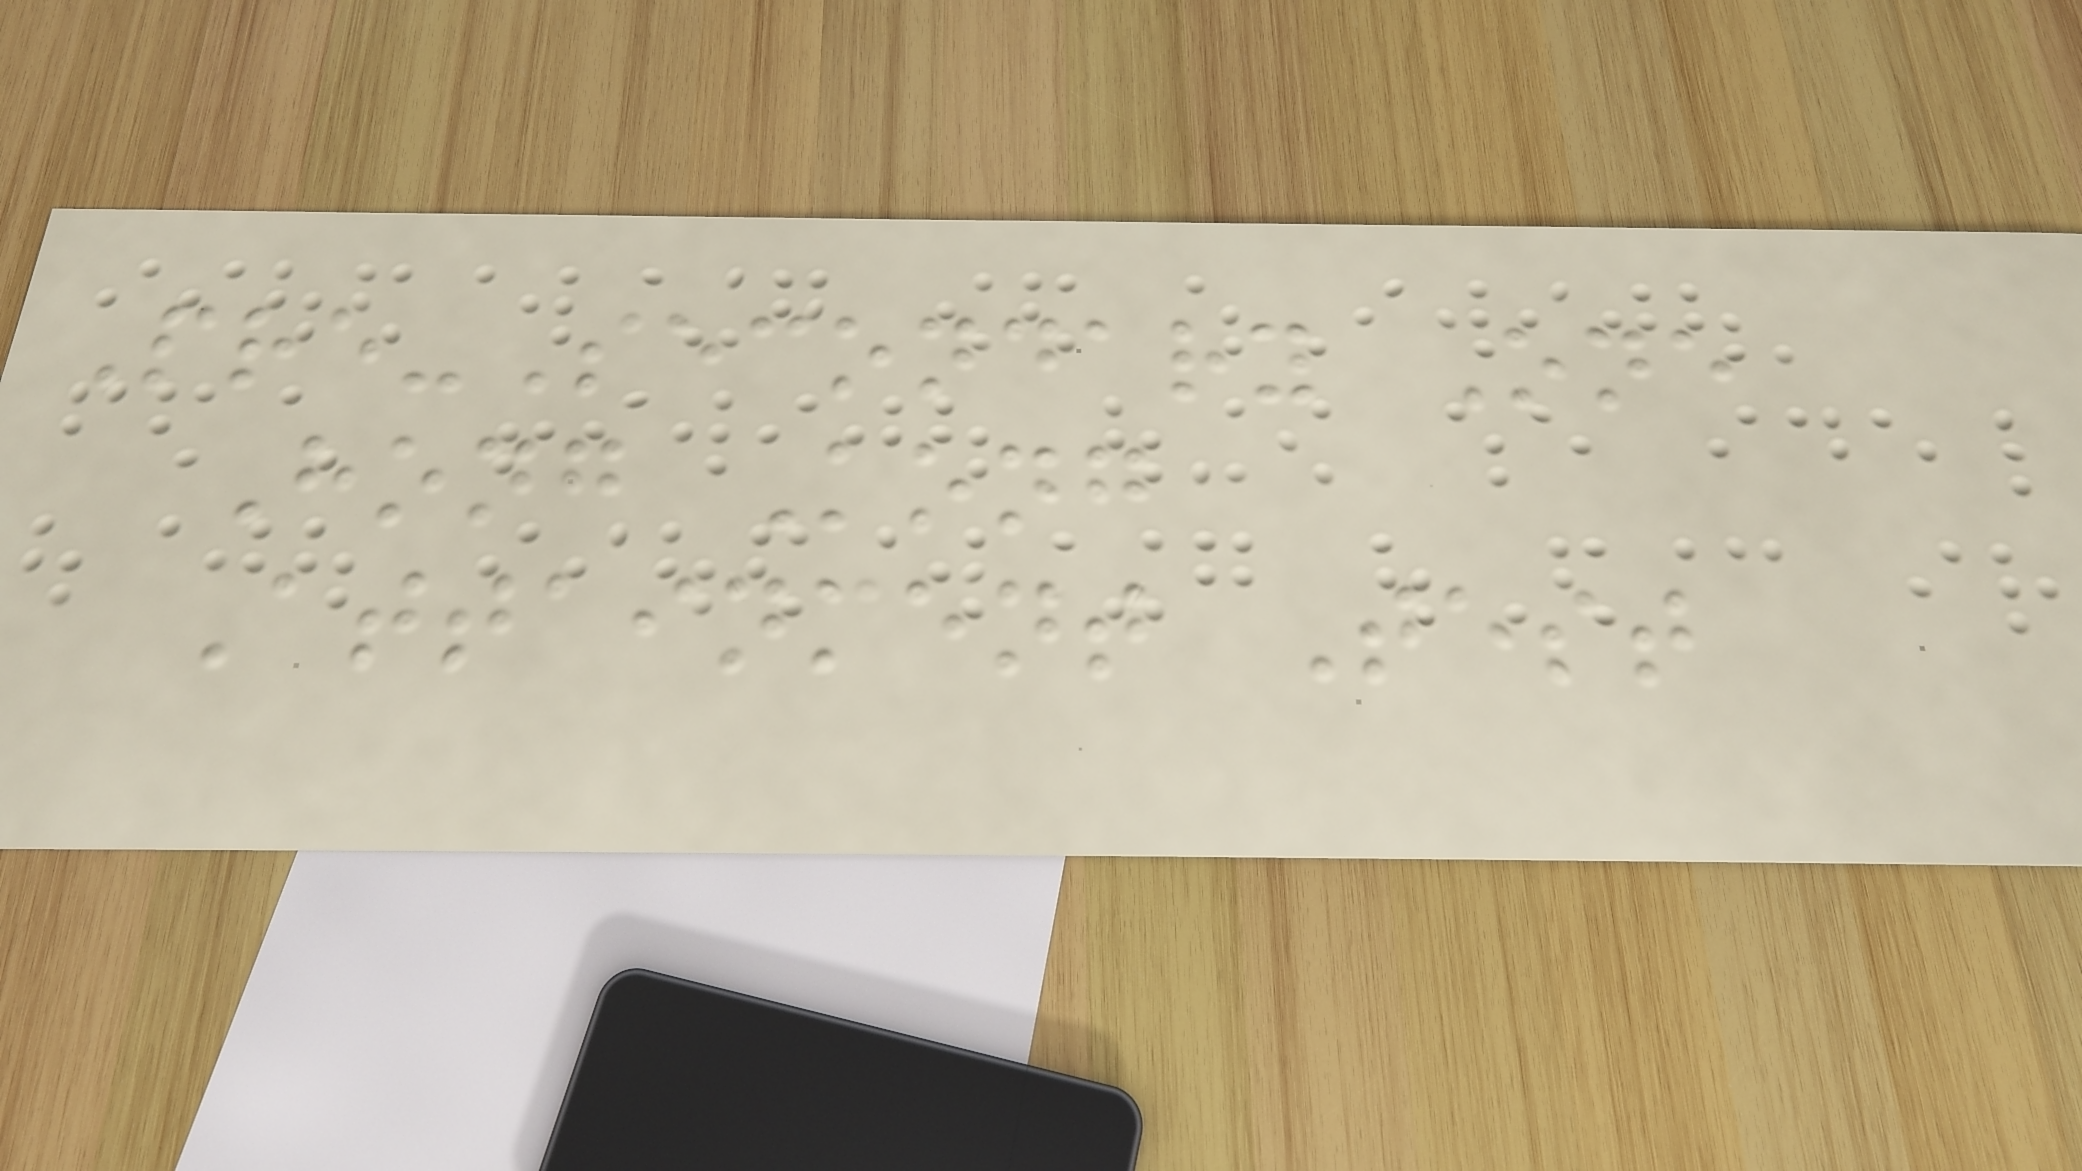Pre-Secondary One
Hong Kong
Attainment Test
